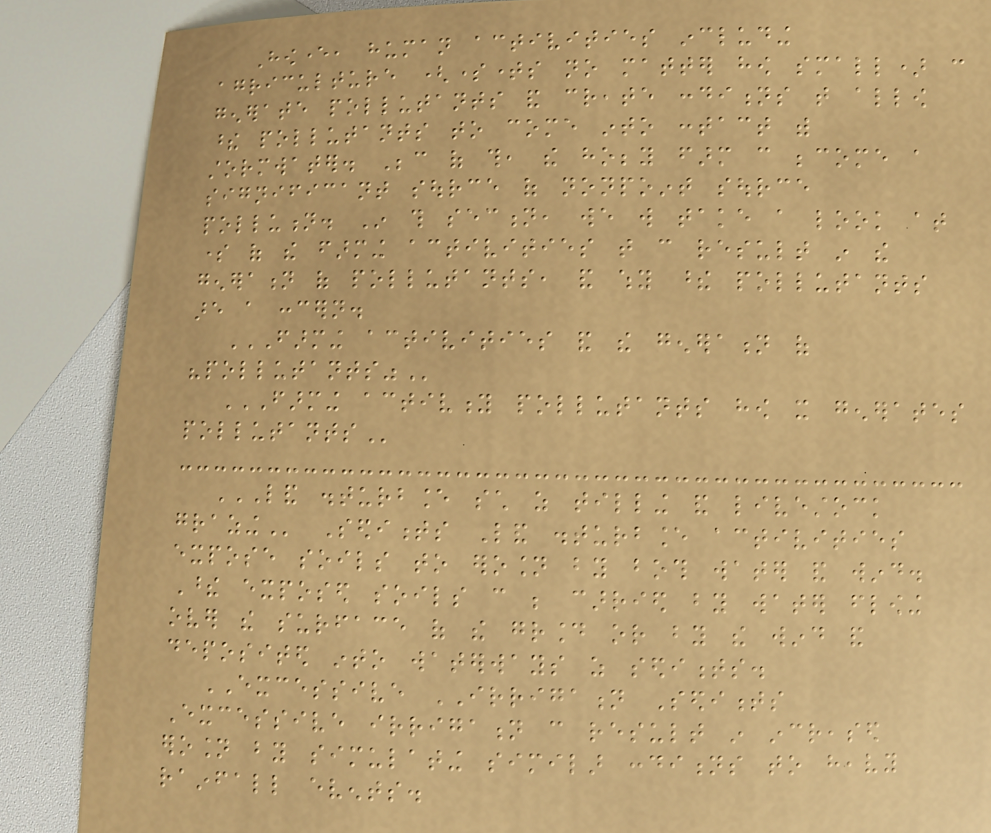However, human activities including
agriculture (sometimes no matter how small) can
generate pollutants and create conditions that allow
these pollutants to come into contact with
stormwater. Because of this, the hobby farm can become a
significant source of nonpoint source
pollution. In this section, we will take a look at
some of the farming activities that can result in the
generation of pollutants, and why these pollutants
are a concern.
FARMING ACTIVITIES AND THE GENERATION OF
"POLLUTANTS"
FARMING ACTIVITY POLLUTANTS HOW IT GENERATES
POLLUTANTS
LAND DISTURBANCE SUCH AS TILLING AND LIVESTOCK
GRAZING Sediments Land disturbance activities
expose soils to erosion by both water and wind.
These exposed soils can be carried by water flowing
over the surface of the ground or by the wind and
deposited into waterways as sediments.
EXCESSIVE IRRIGATION Sediments
Excessive irrigation can result in increased
erosion by simulating similar conditions to heavy
rainfall events.
